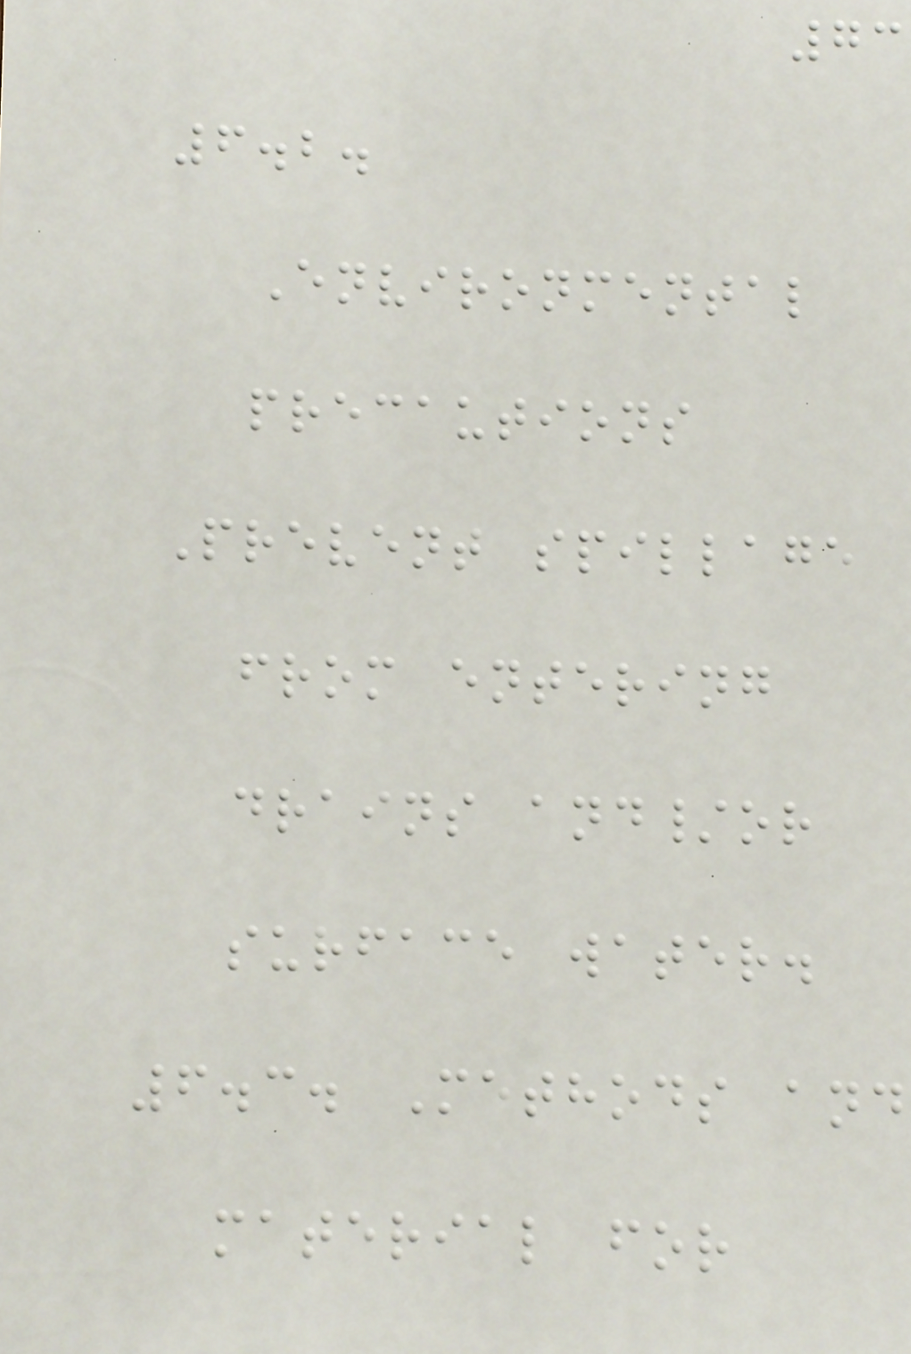73
6.2.
Environmental
precautions
Prevent spillage
from entering
drains and/or
surface water.
6.3. Methods and
material for
